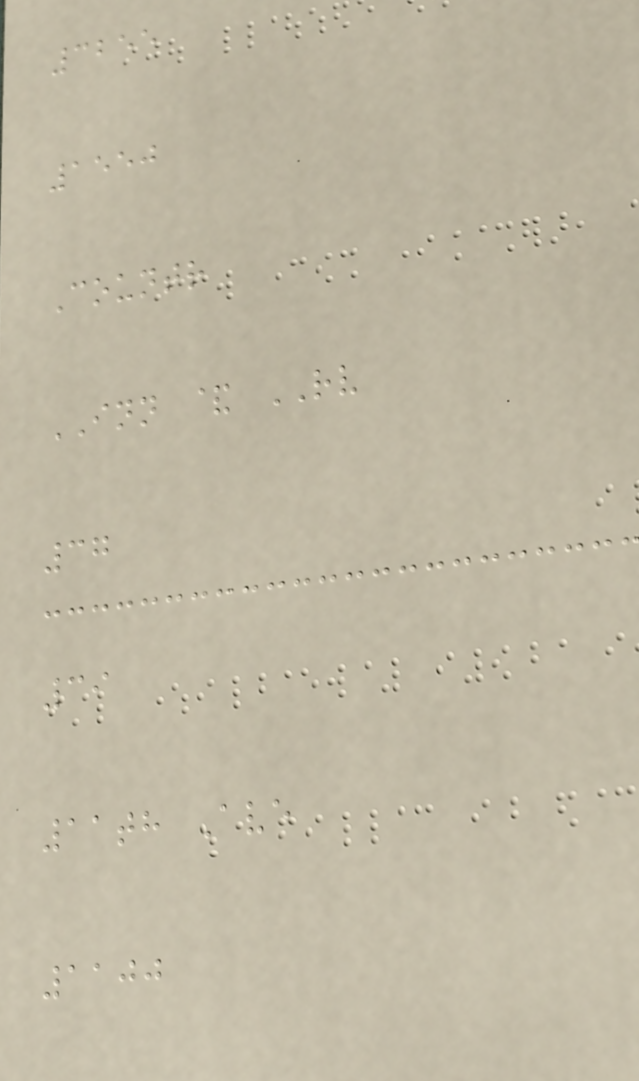3255
1550
Countr
INN & RV
37
39
11th Ave
1100
